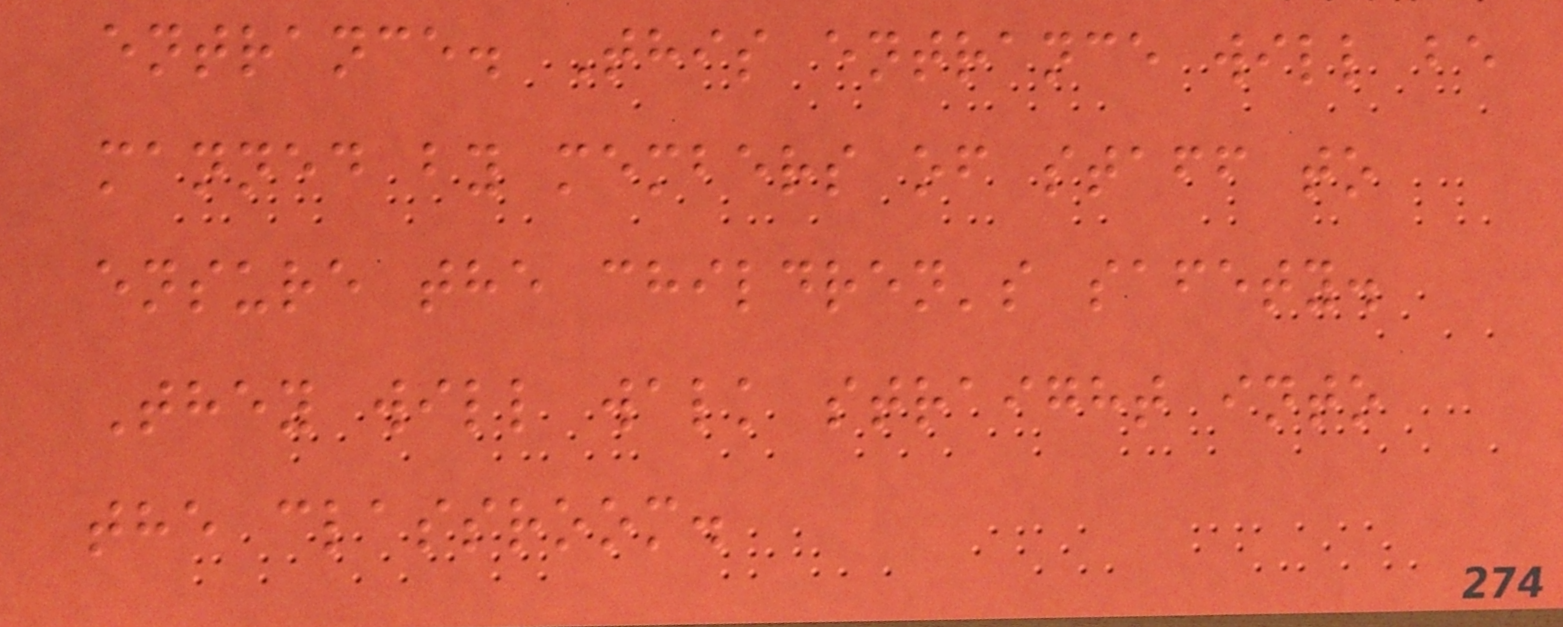entrance. This entrance will be
manned by members of staff to
ensure the children's safety.
They will walk straight into
the classroom.
